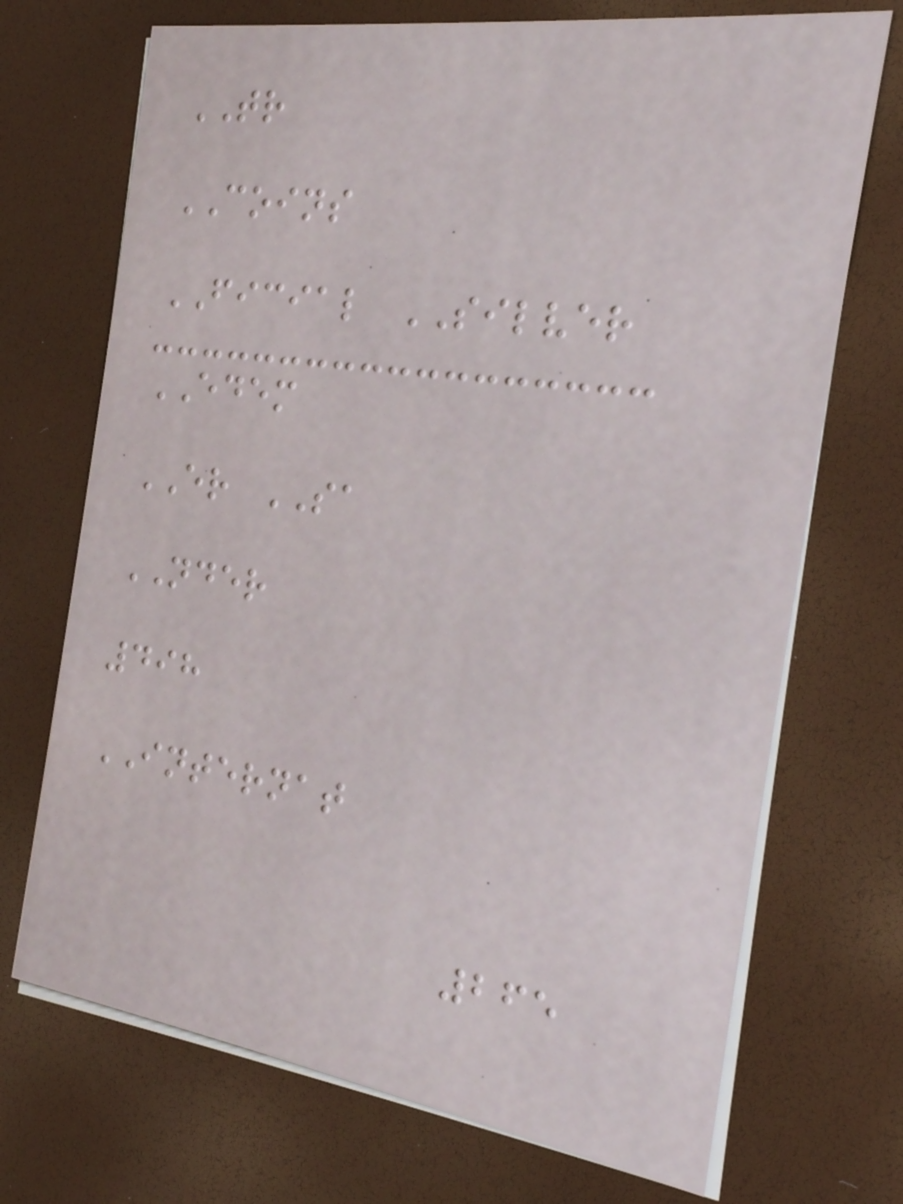TR
COINS
FICIAL SILVER
EDEM
ER SA
NDER
498
INTERNAT
265
